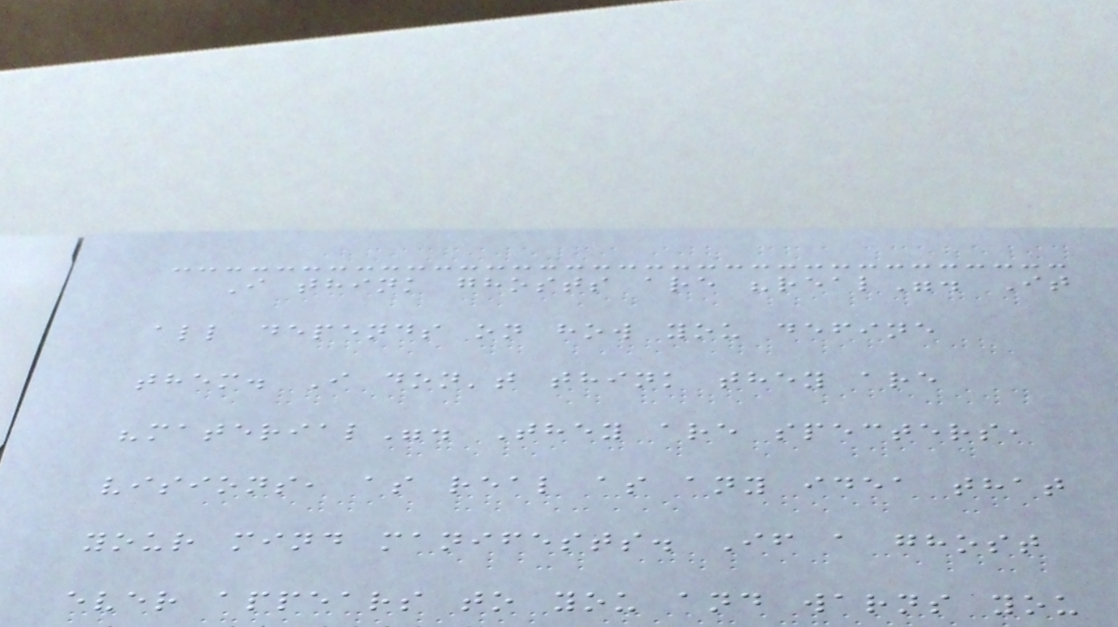I think ghosts are "real". It
all depends on how you define
them. I don't think they are
"material". They are specters,
visions, as real as any idea that
your mind manifests. If a ghost
ever appears to you and warns you
